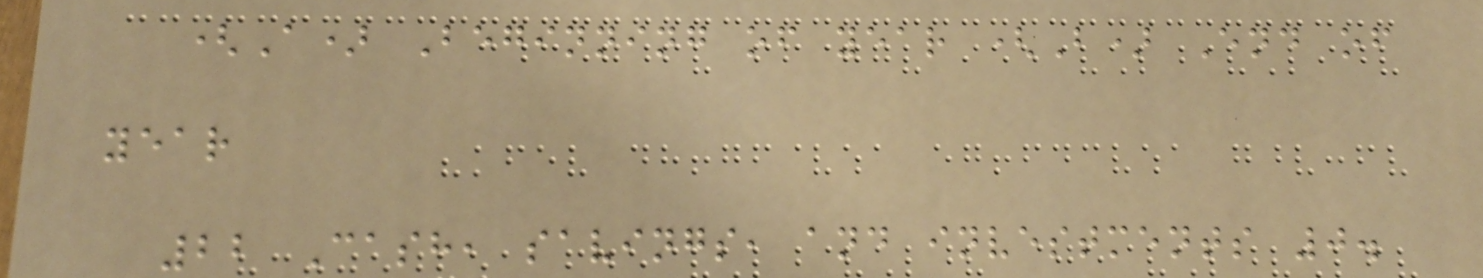(A) Beginning of year (B) End of
year
22 Cash, savings, and investments 0.
